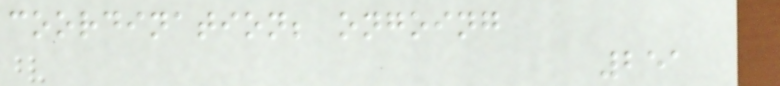coordination; ongoing
251
